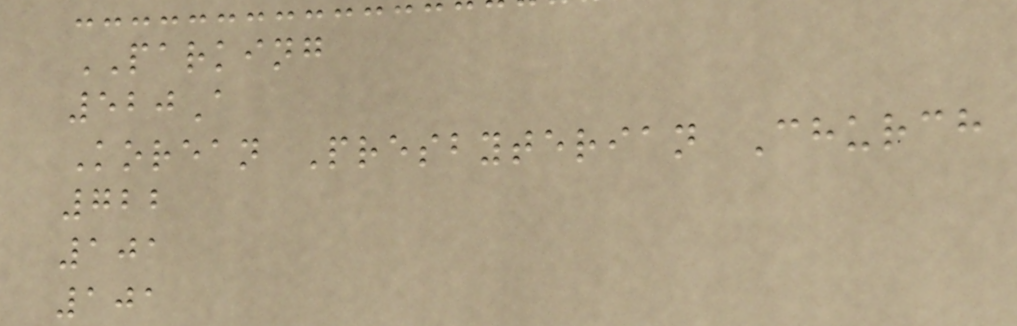PARKING
520A
Korean Presbyterian Church
722
101
101
